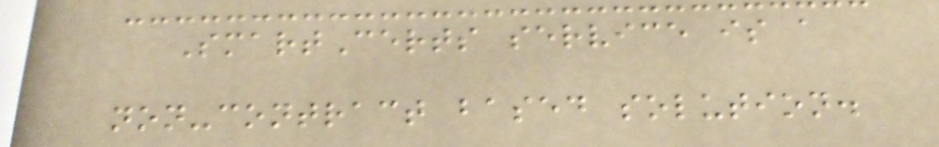SmartCerts service is a
non-contract based solution.
